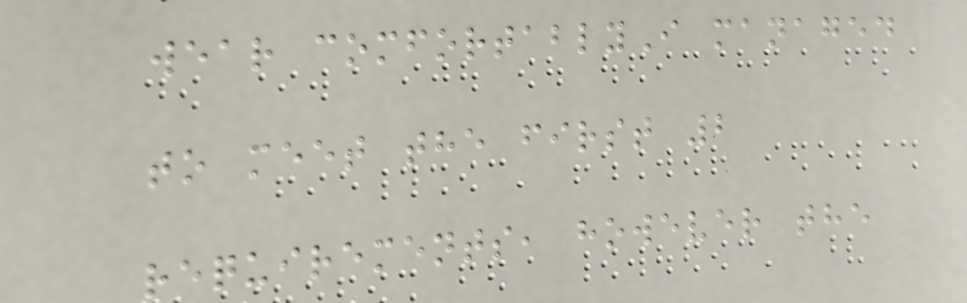wear comfortablyI managed
to meet the first 2
requirements, however the
